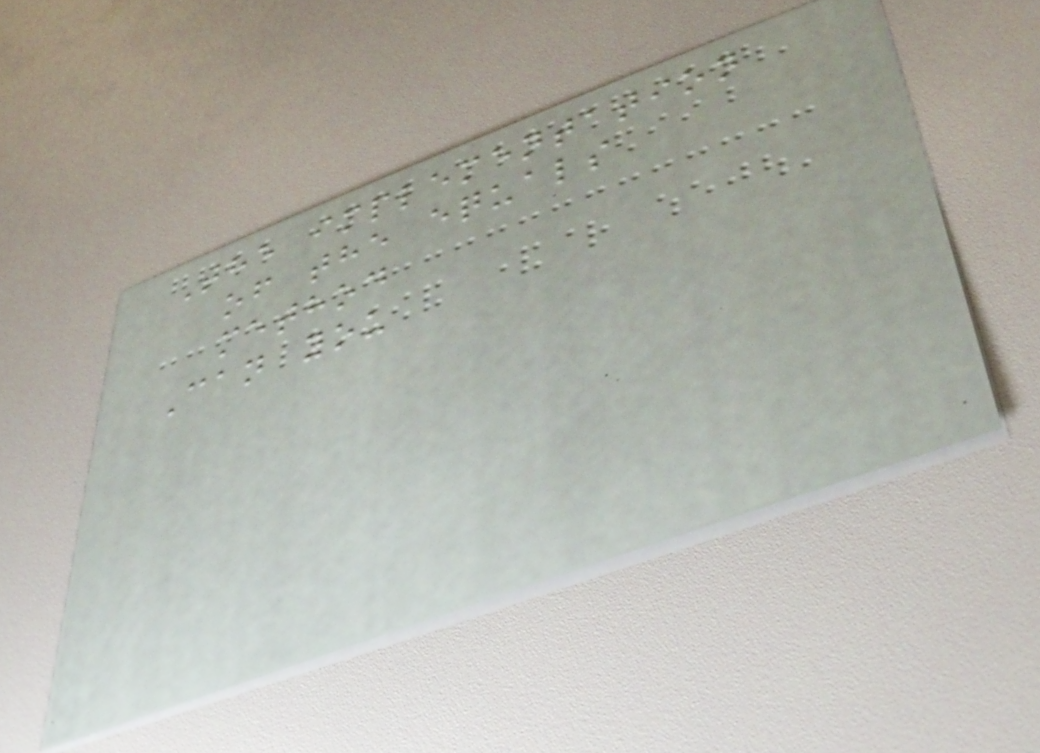The implementation
of the equals
method
Can you
